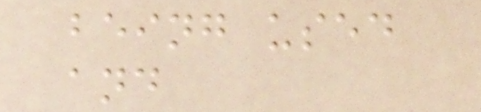being used
and
